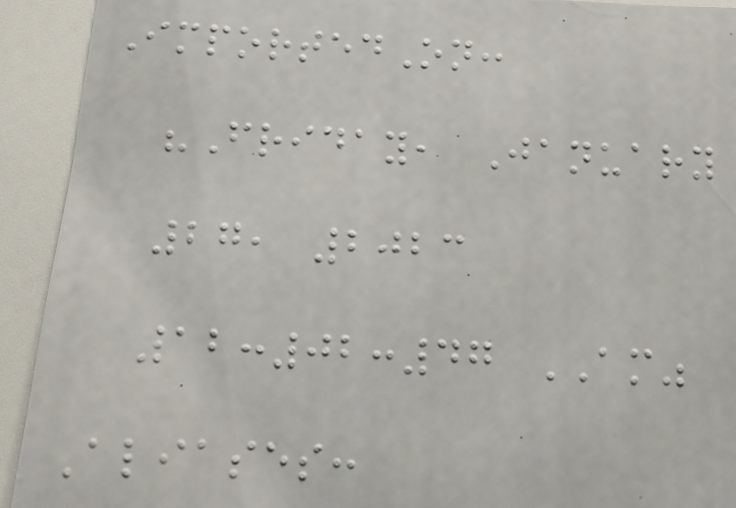ImportedOn:
"Friday, January
27, 2023
12:02:47 AM"
Aliases:
